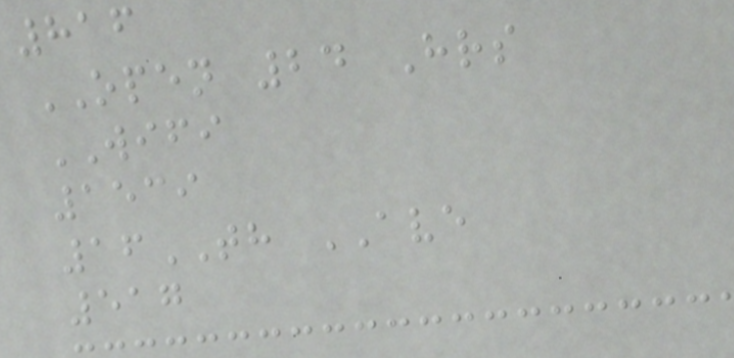816
OPEN 24 Hrs
WIFI
1539
16TH AVE
517
